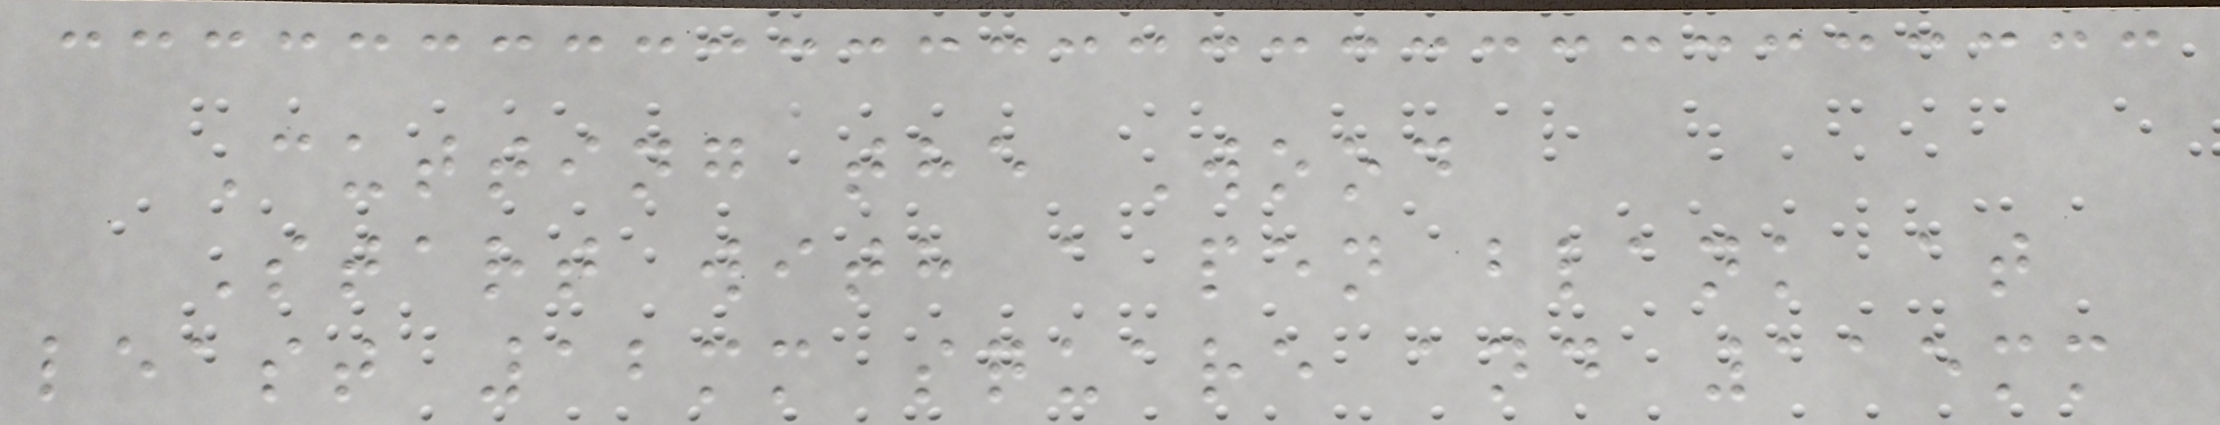Cutting the Wood
Start with a pen blank at
least 12mm square and 115mm
